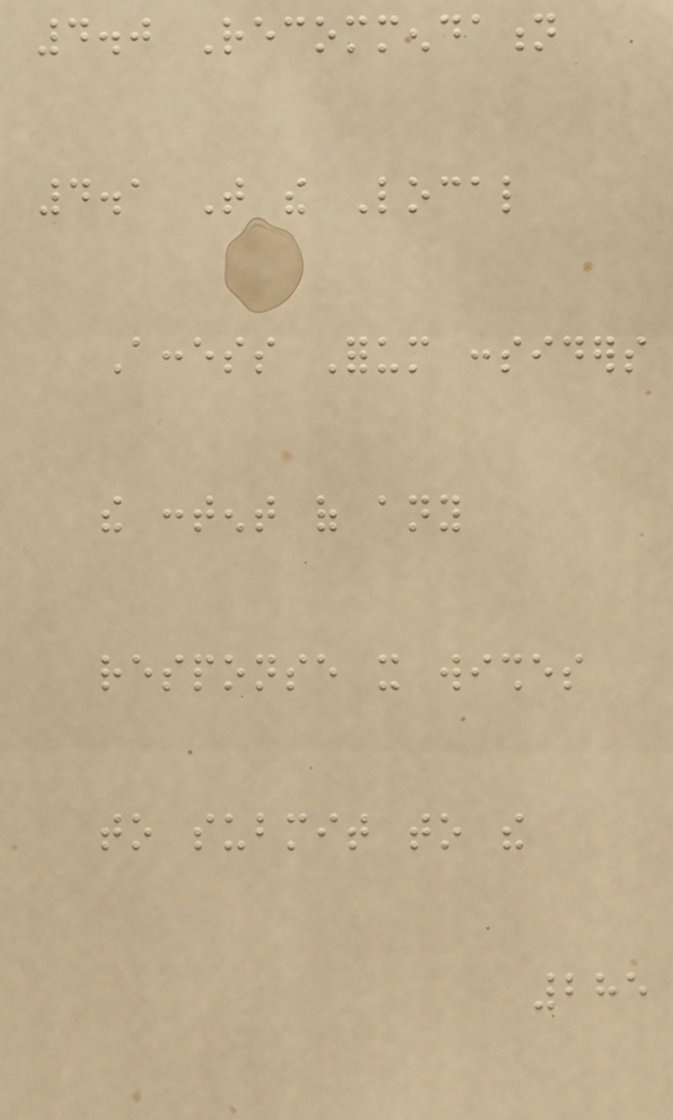4.0 Recommendation
4.1 That the Local
Access Forum considers
the content of any
response it wishes
to submit to the
285
